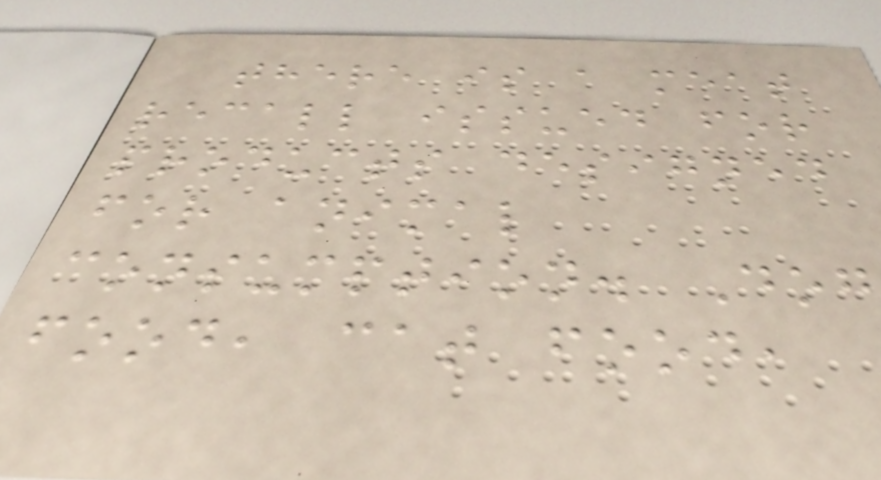there is a meat
recall issued for
products designed
for animal
consumption. Dog
food, cat food,
